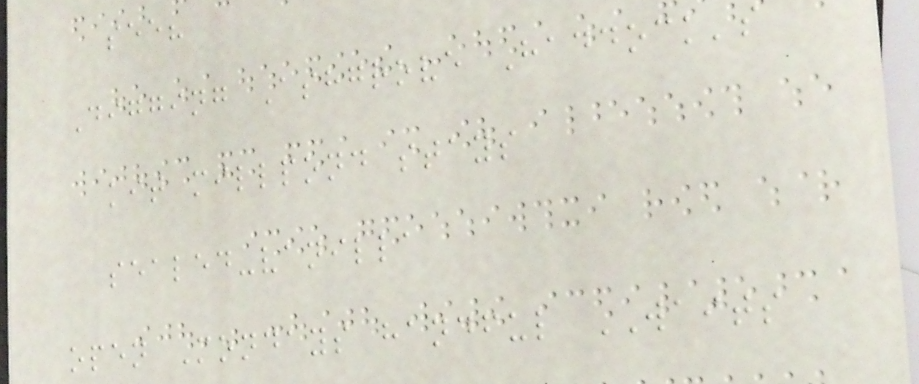see?
Digging Ashgrove Haddock's
kit millpond stays
sealed-vanilla
open Mondays handful WAITS
